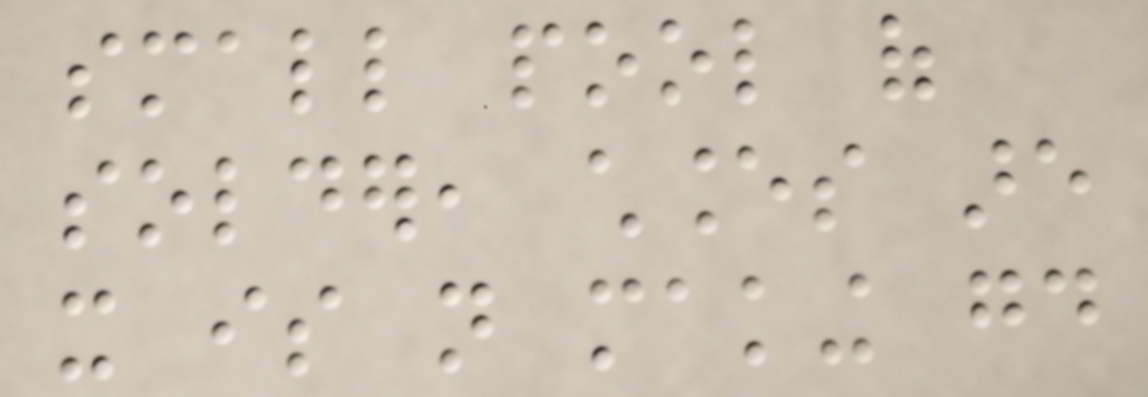small pool of
solder, chances are
it is not making good
